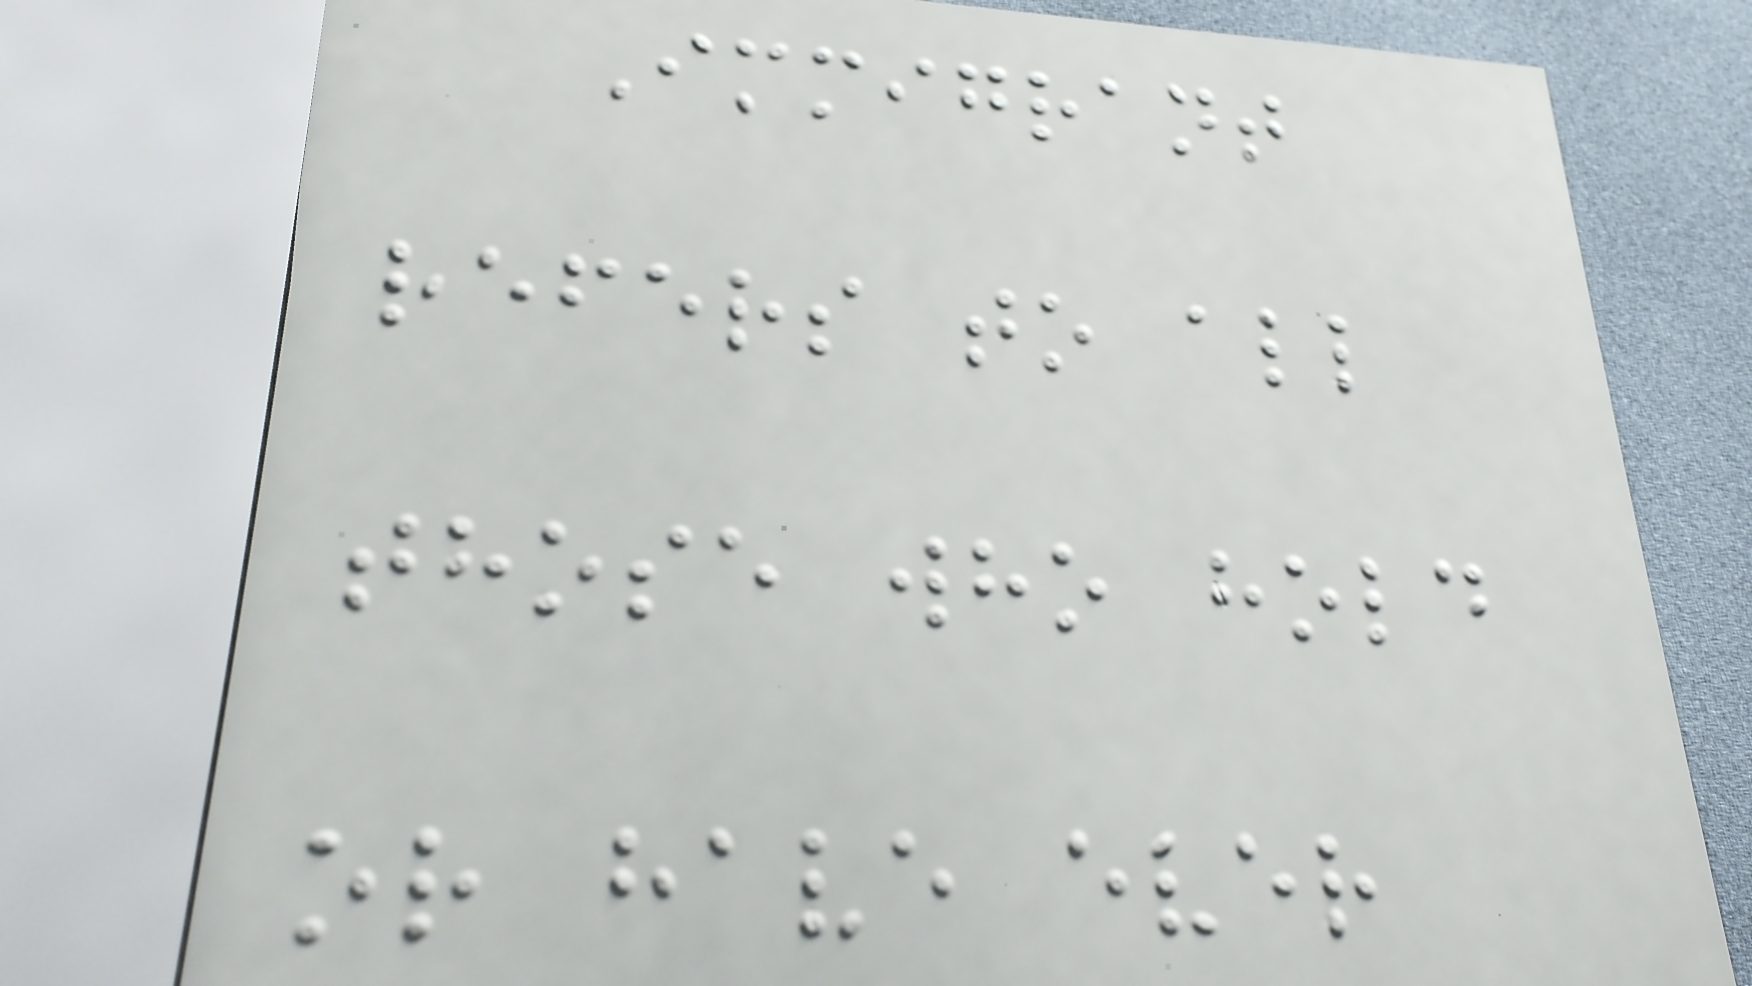Immigrant
refers to all
those who hold
or have ever
